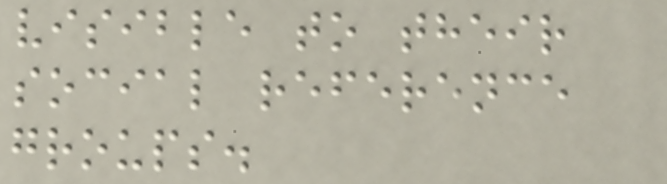visible to their
social reference
groups.
